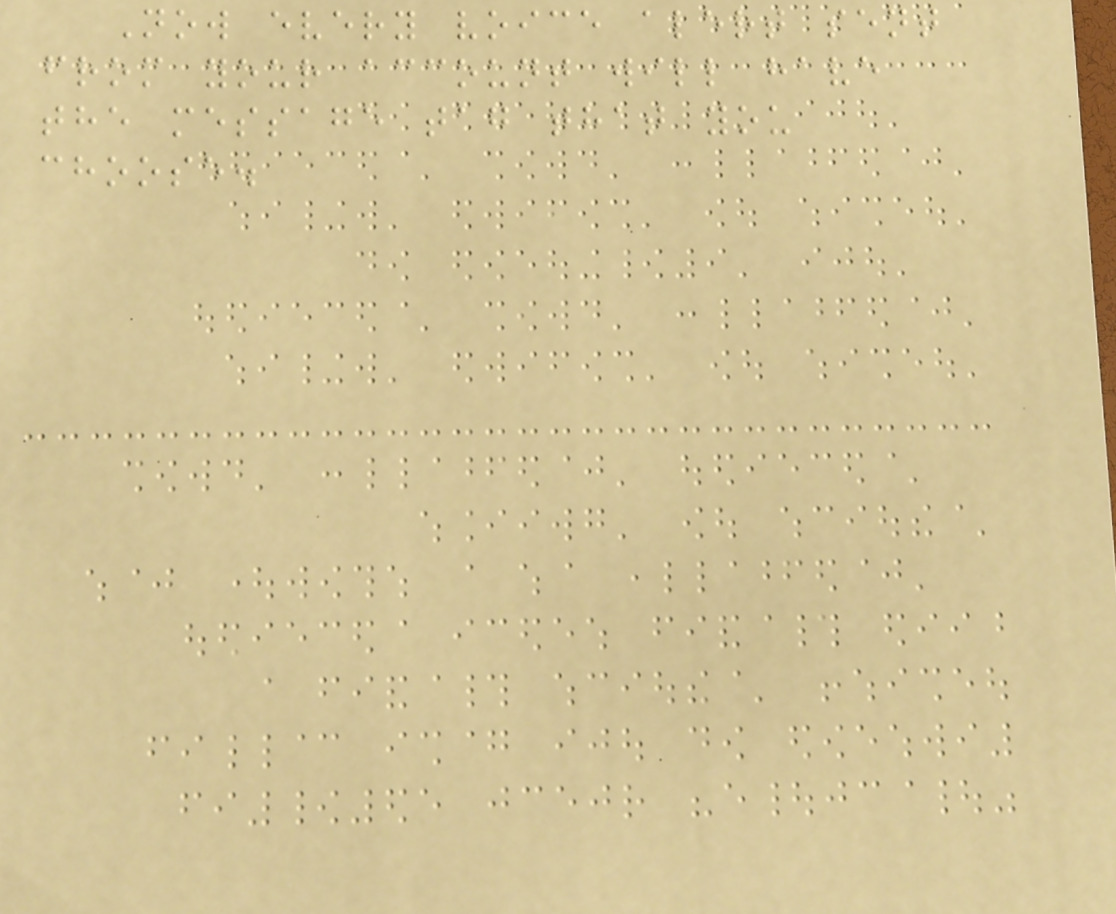Now every voice alert sent
from your account will have
the message tag that you
choose.
